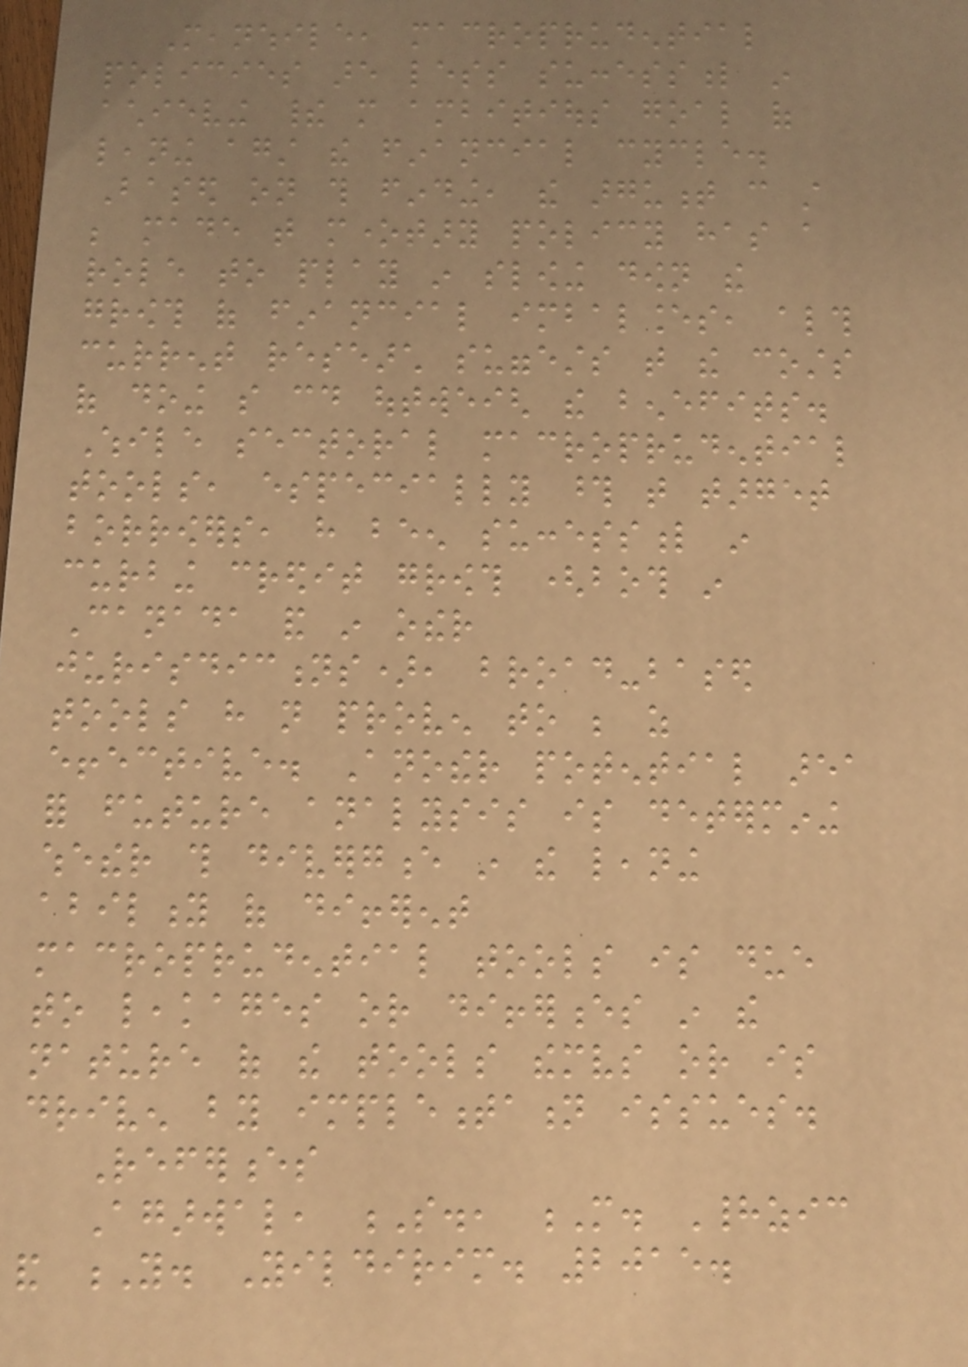Meanwhile, macroprudential
policies are less successful in
achieving their more ambitious goal of
leaning against the financial cycle.
Based on this finding, the argument can still
be made that monetary policy has a
role to play in slowing down the
growth of financial imbalances, although
current research suggests that the costs
of doing so could outweigh the benefits.
While sectoral macroprudential
tools, especially those that target
borrowers, have been successful in
curbing credit growth (both in
Canada and in other
jurisdictions), broad-based
tools have not proven to be as
effective. Another potential area
for future analysis is determining
whether this divergence in the leaning
ability of different
macroprudential tools is due
to leakages or differences in the
nature of the tools themselves or is
driven by implementation issues.
References
Agarwal, S., M. Hadzic
and Y. Yildirim. 2015.
